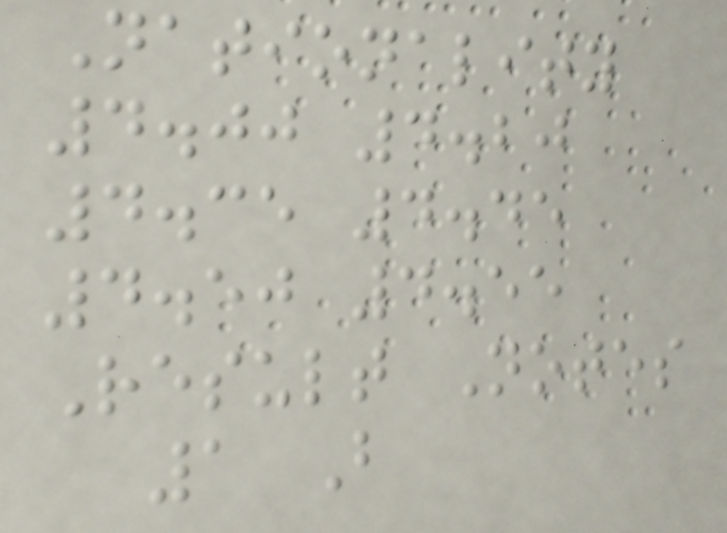Nationality
4.00 4.20
4.35 4.45
4.50 4.55
Result Notes
1 B
